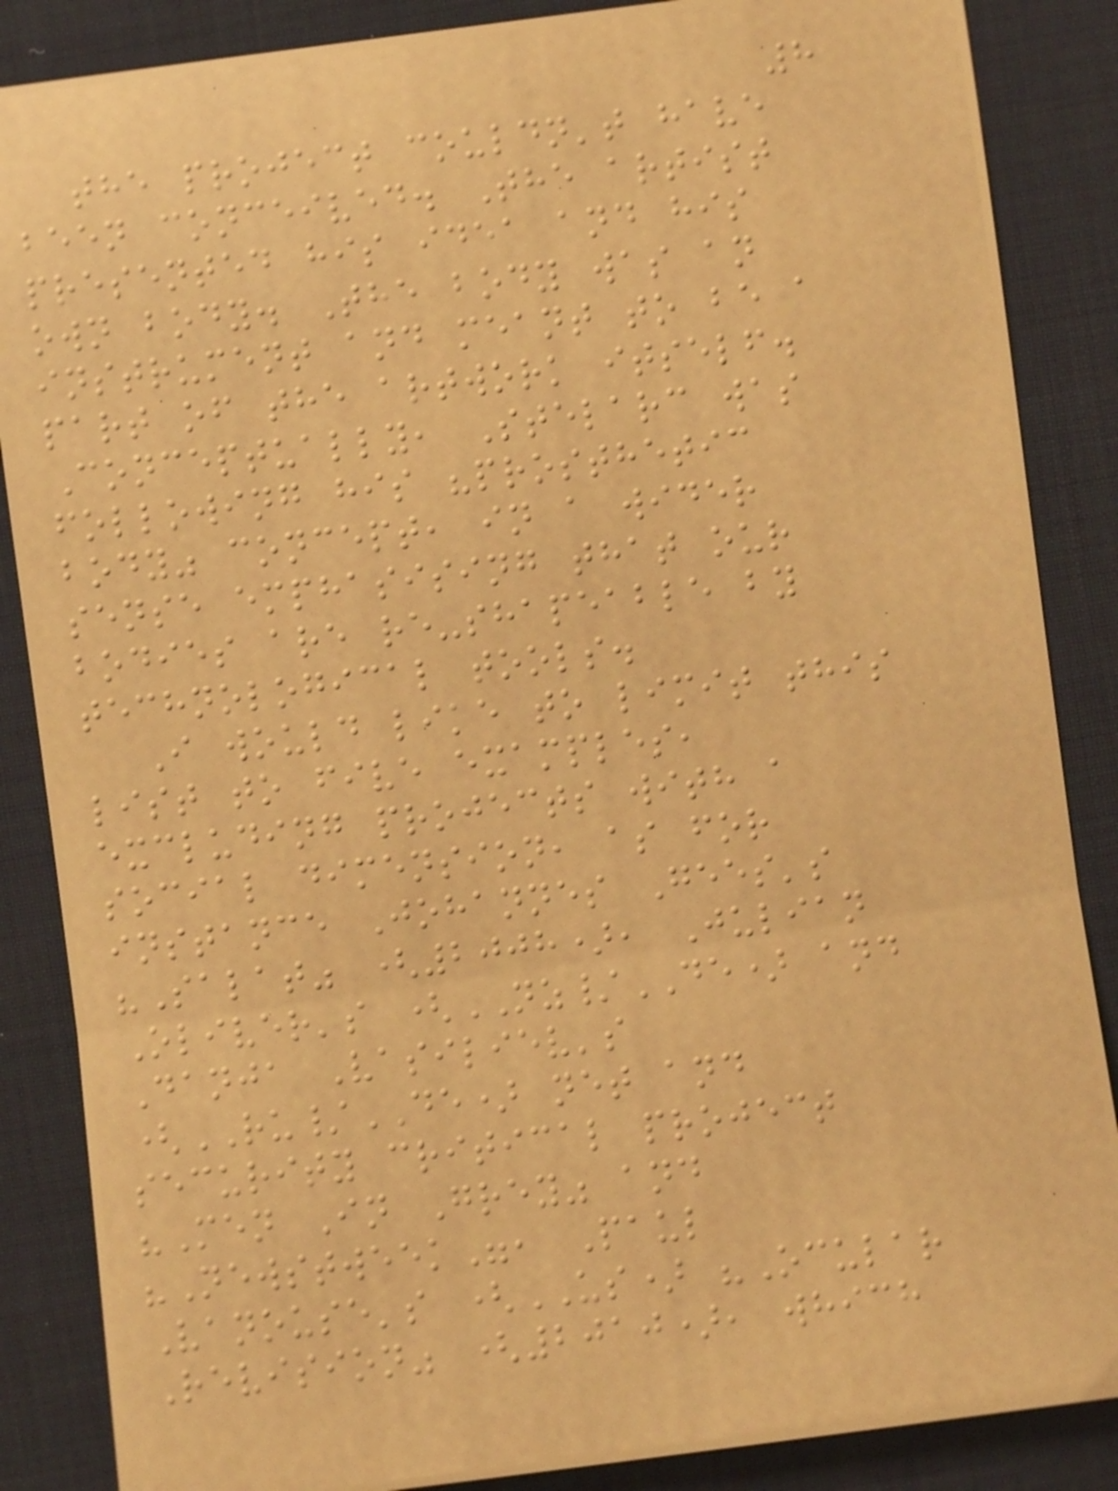8
the project couldn't have
been conceived. The artist
presented his idea and his
own body. The body was an
instrument and meant to be a
part of the artwork itself.
Conceptually, Stelarc was
following his "prosthetic
body" concept, in a wider
sense emphasising that our
bodies are re-shapeable by
technological tools.
I would like to limit this
list to five examples,
excluding projects with a
social dimension, as for
instance Johannes Gees's
"Salat" (2008), Julian
Oliver's (NZ/DE) and
Danja Vasiliev's
(RU/DE) net and
security critical project
"Men In Grey" and
"Newstweek", Paul
Vanouse's (US) "Ocular
Revision" (2010), which
